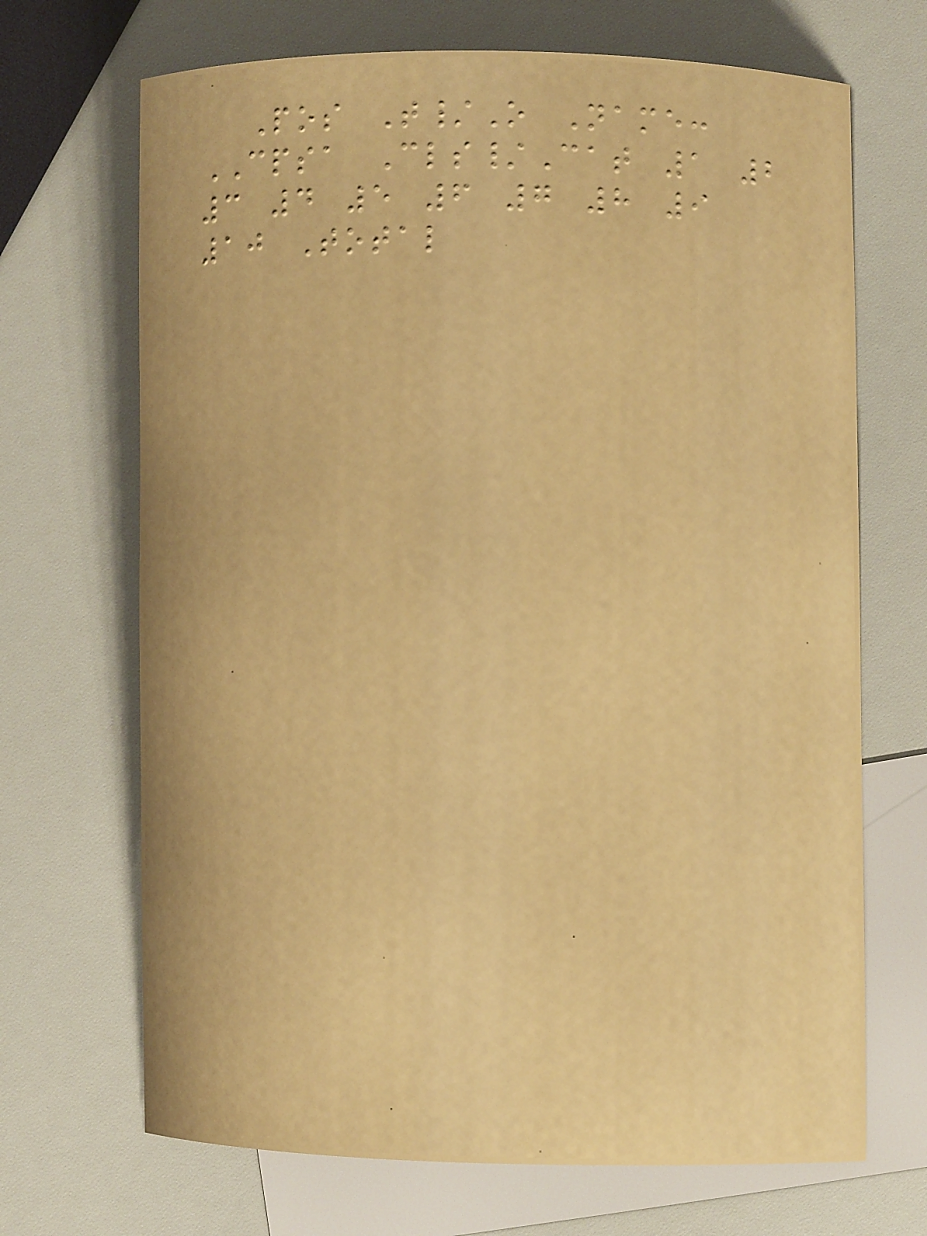Pos T/O Name:
CPSA Cls/Cat 1 2
3 4 5 6 7 8 9
10 Total
